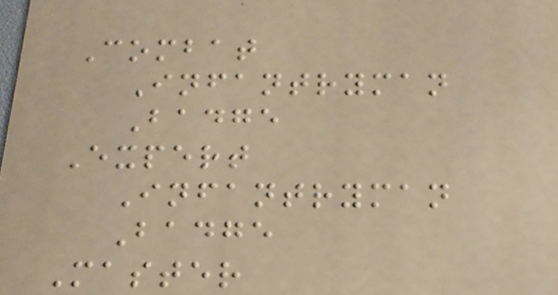Combat
Infantryman
Badge
Expert
Infantryman
Badge
Master
